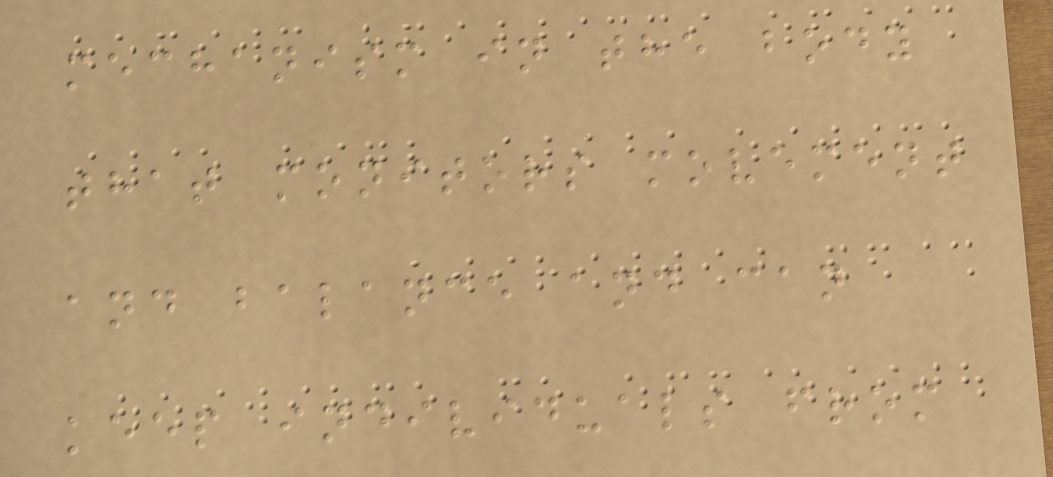mechanism in the body
that monitors movement
and balance and can
keep individuals from
